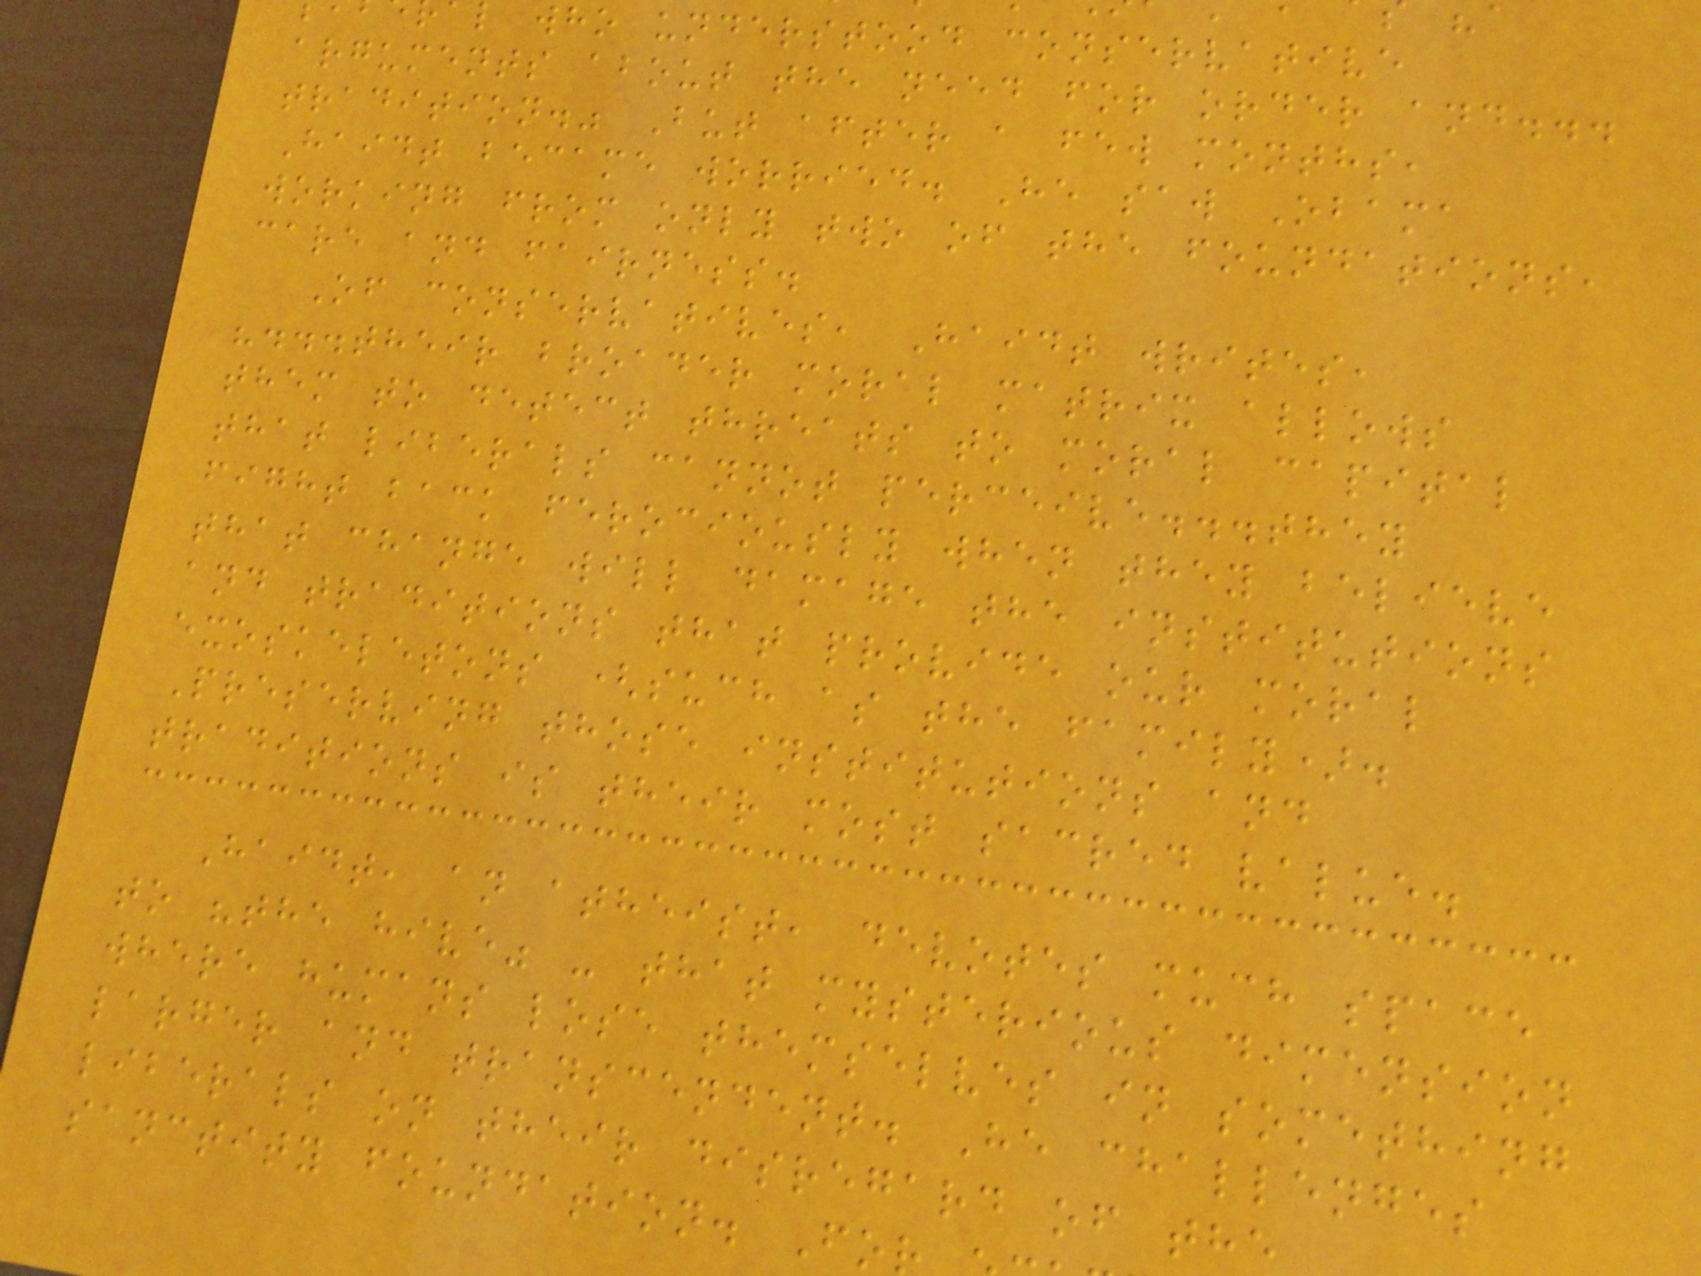who understood conservative
arguments about the need for order and...
tradition." But after a few months,
Haidt became worried. He saw Obama
working from only two of the foundations,
care and fairness.
Of conservatives, Haidt writes,
"...their broader moral matrix allows
them to detect threats to moral capital
that liberals cannot perceive...they
fight back ferociously when they believe
that change will damage the institutions
and traditions that provide our moral
exoskeletons (such as the family).
Preserving those institutions and
traditions is their most sacred value.
Haidt, an atheist, devotes much space
to "the hive" - that mysterious dimension
where humans lose themselves in something
larger and transcendent. He challenges
liberals on their disregard of the
sanctity foundation. Fo
